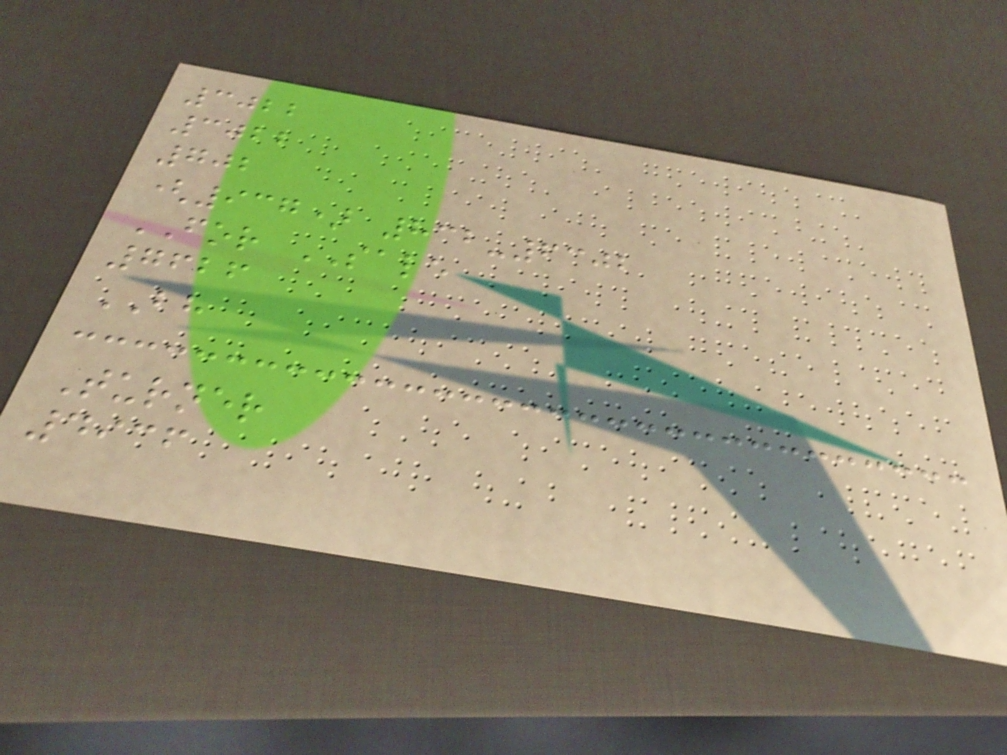3022
3022
702
(937) 832-6302
FOR SALE
7626
BH
Turner
4936
